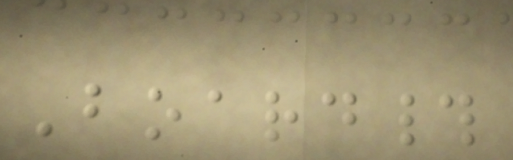Board#
